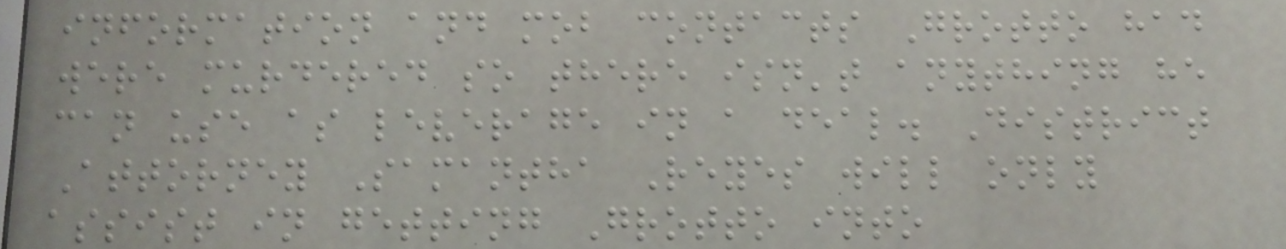information and mob contacts Grotto had
were murdered so there isn't anything he
can use as leverage in a deal. District
Attorney Samantha Reyes will only
assist in getting Grotto into
